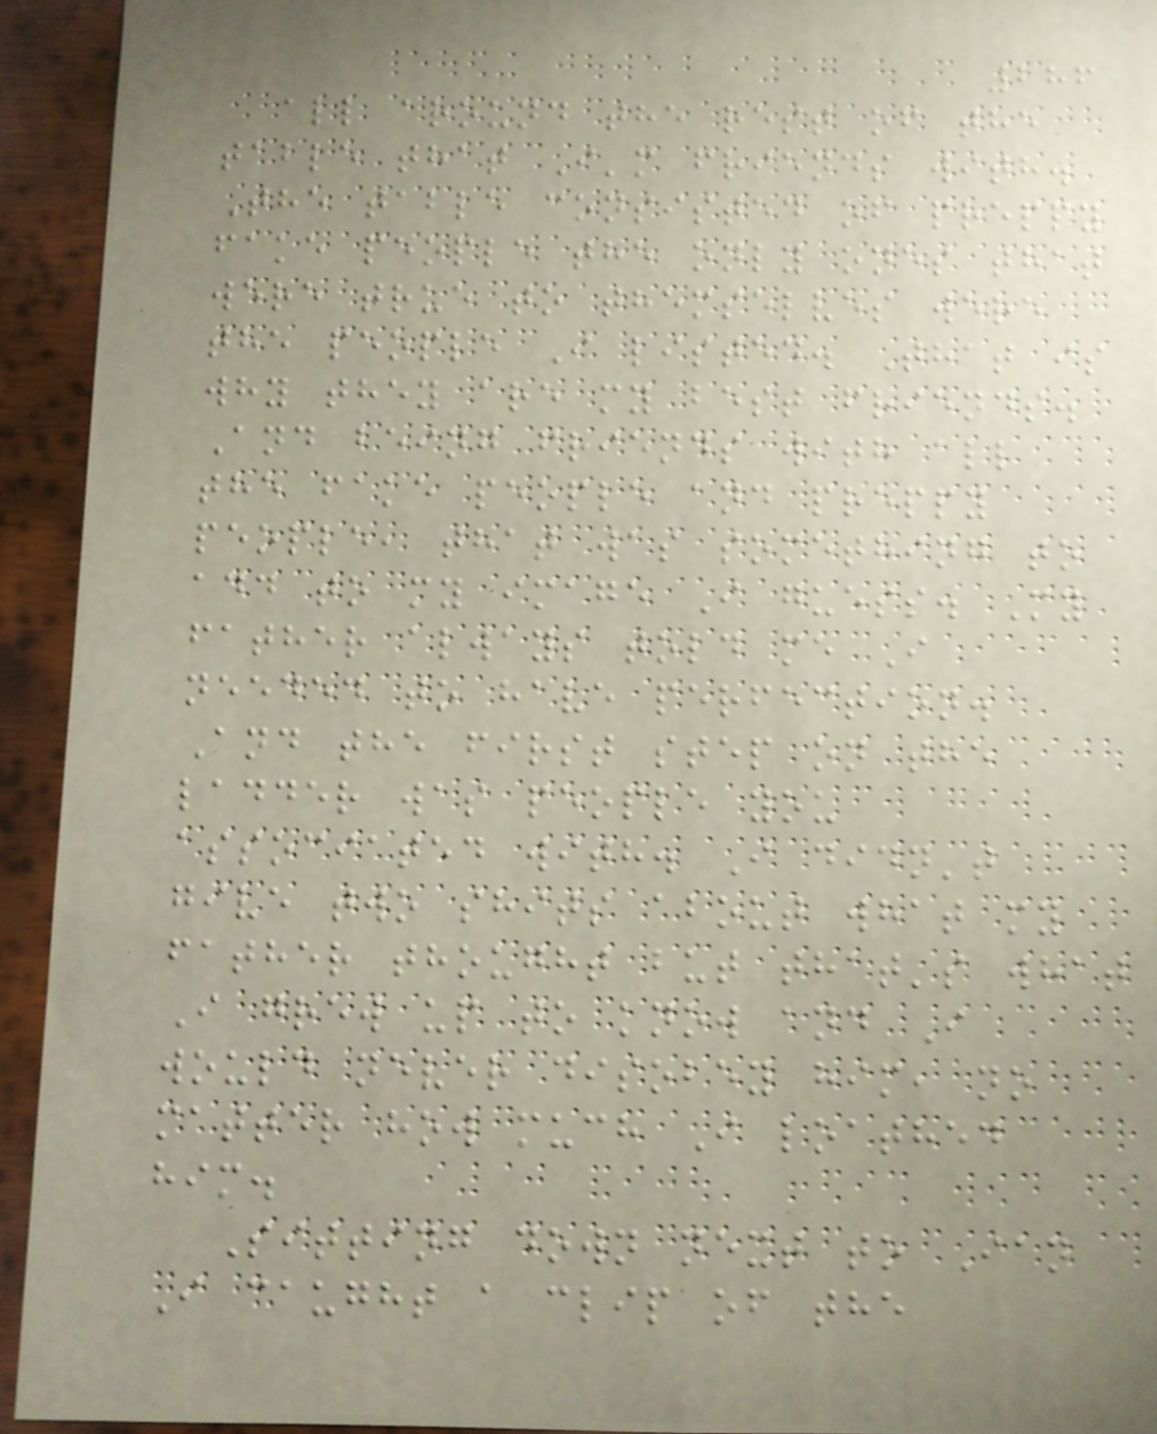286
all around the rest of the
table that I'm friends with.
The table consisted of preppy
fake people the only ones that
were true to themselves were
the people I listed. That is
why they are my best friends.
And being friends with all
the fake people and preppy
people, that was something to
add to my image I guess. My
father always told me I
needed to have perfection.
And the first step on the
ladder was people you
associated with. I didn't
give two shits about what my
father thought but that's what
I grew up to know and I
would never disobey him, no
matter how much I loathed
him.
Sitting down next to Ian
I caught a clip of the
